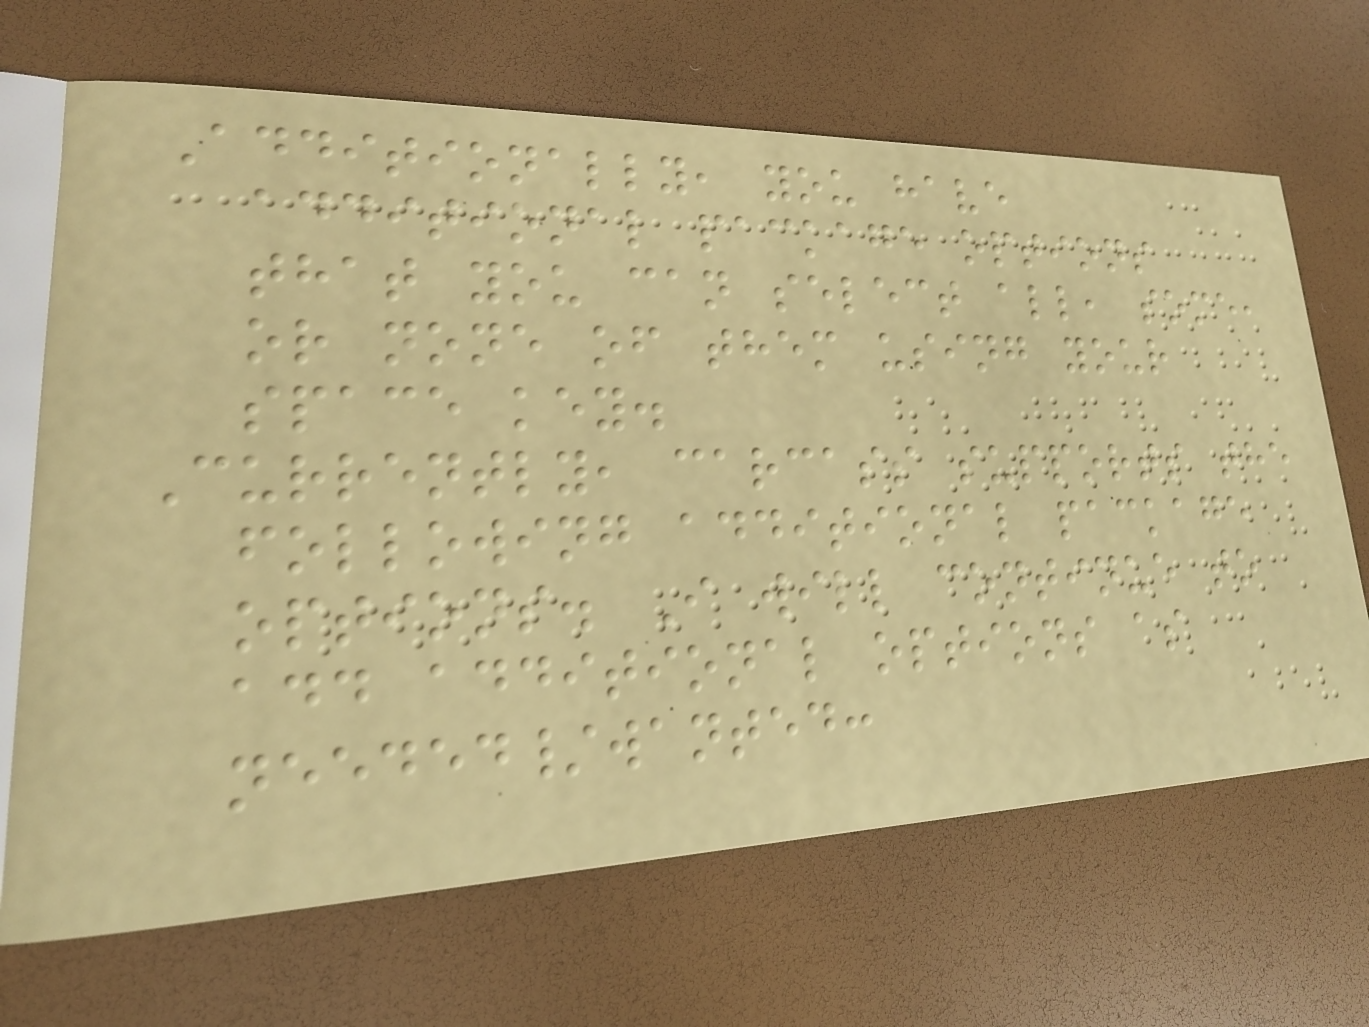Additionally, you have
additional package options
that you can select all, some,
or none of them using your
space key.
Currently, carcass supports the
following additional package
options. I will continue to
add additional options as
needed/wanted:
